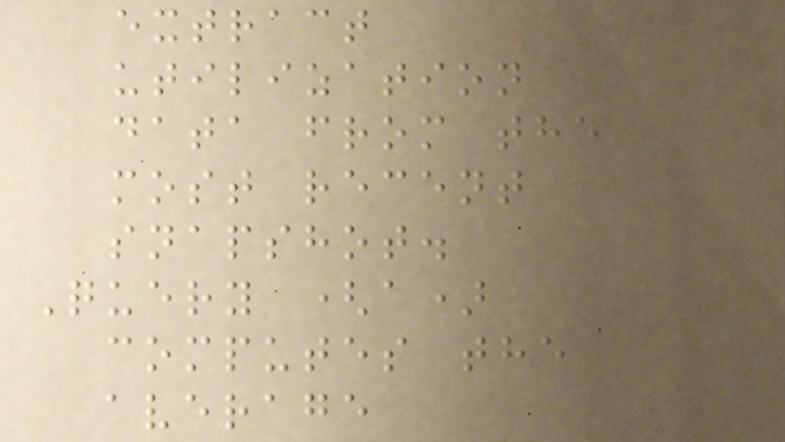extract
utilization
data from the
most recent
snapshot.
Query (a)
computes the
average
